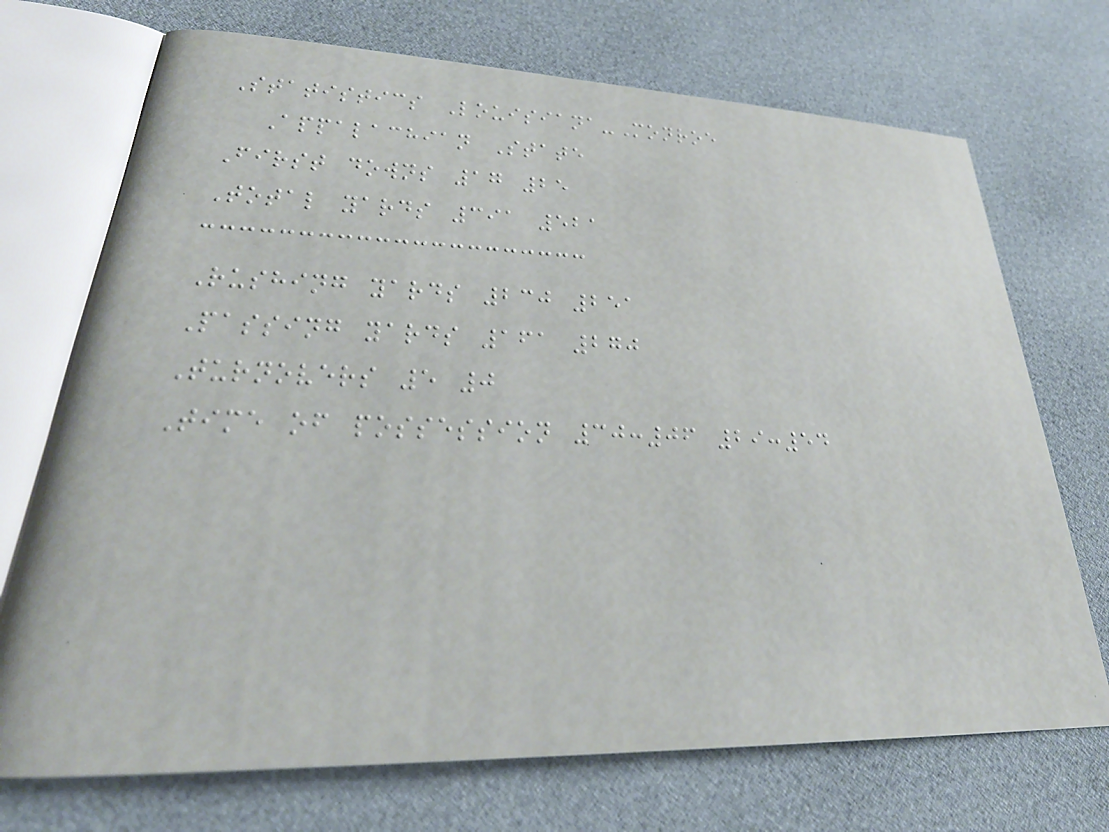Statistics Louisiana-Monroe
Appalachian State
First downs 17 25
Total yards 391 521
Rushing yards 230 251
Passing yards 161 270
Turnovers 5 0
Time of possession 30:06 29:54
